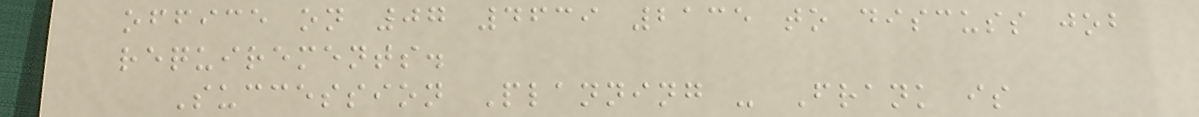office on 07 4639 2135 to discuss job
requirements.
Succession Planning - Frank is
